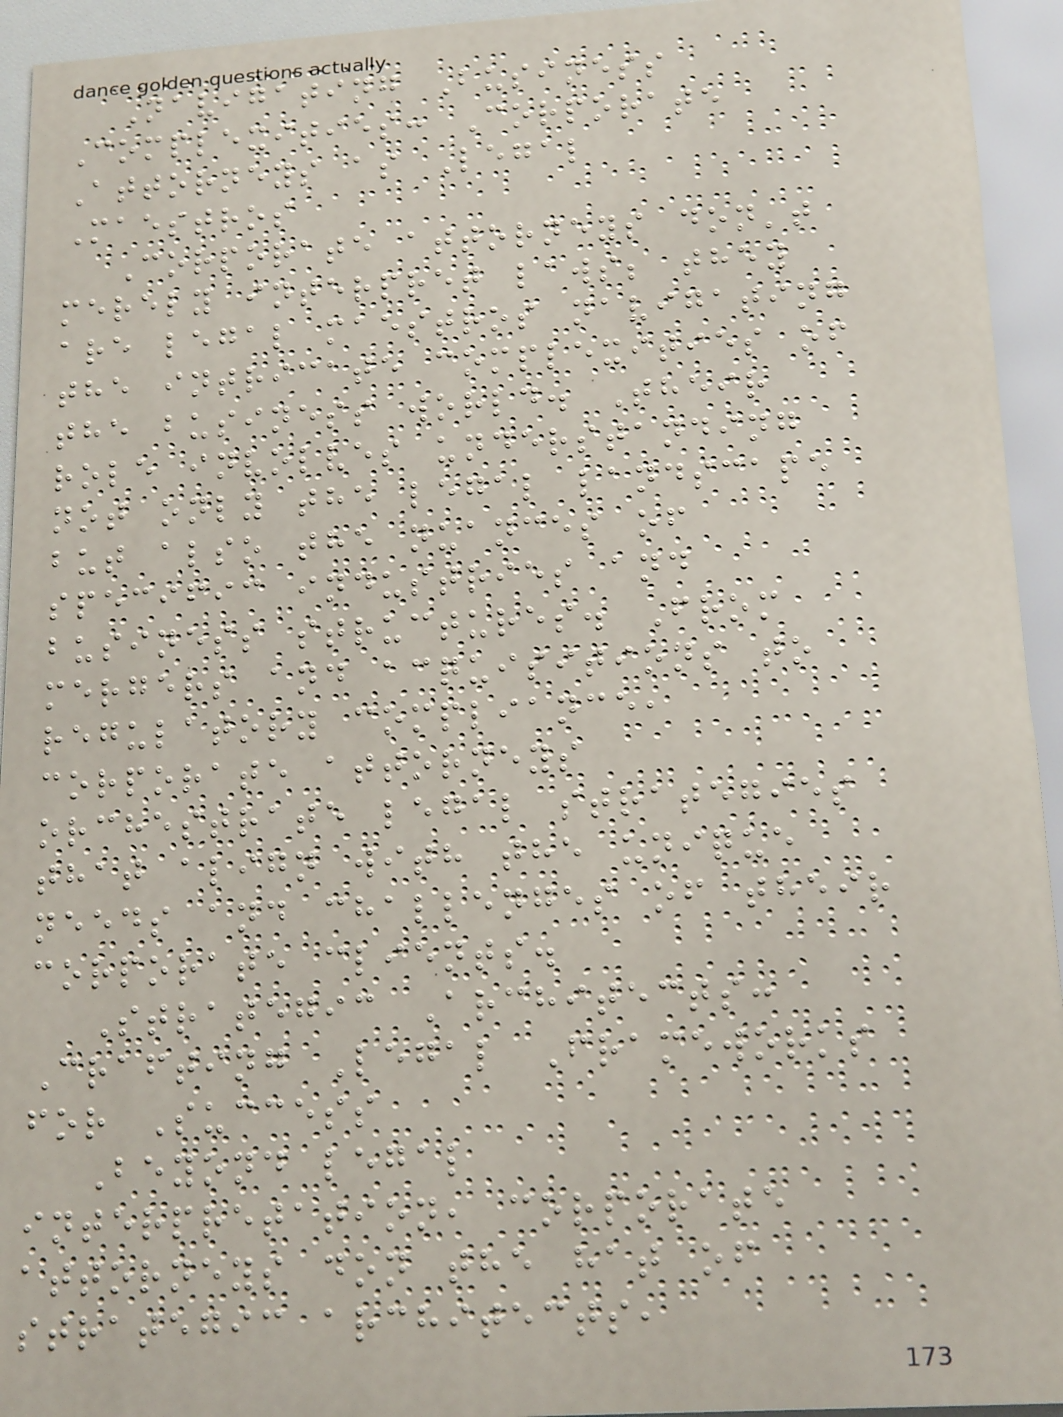Navigating Business
Complexities: Corporate
Attorneys as Legal
Maestros
Corporate attorneys don't
merely interpret laws; they
are legal maestros navigating
the intricate complexities of
the business world. Their
role involves understanding
not only the legal landscape
but also the nuances of
specific industries and
business structures. From
mergers and acquisitions to
regulatory compliance,
corporate attorneys
orchestrate legal strategies
that align with the unique
needs and challenges of their
corporate clients.
Strategic Architects:
Crafting Legal Frameworks
for Success
Beyond legal
interpretation, corporate
attorneys don the hat of
strategic architects,
